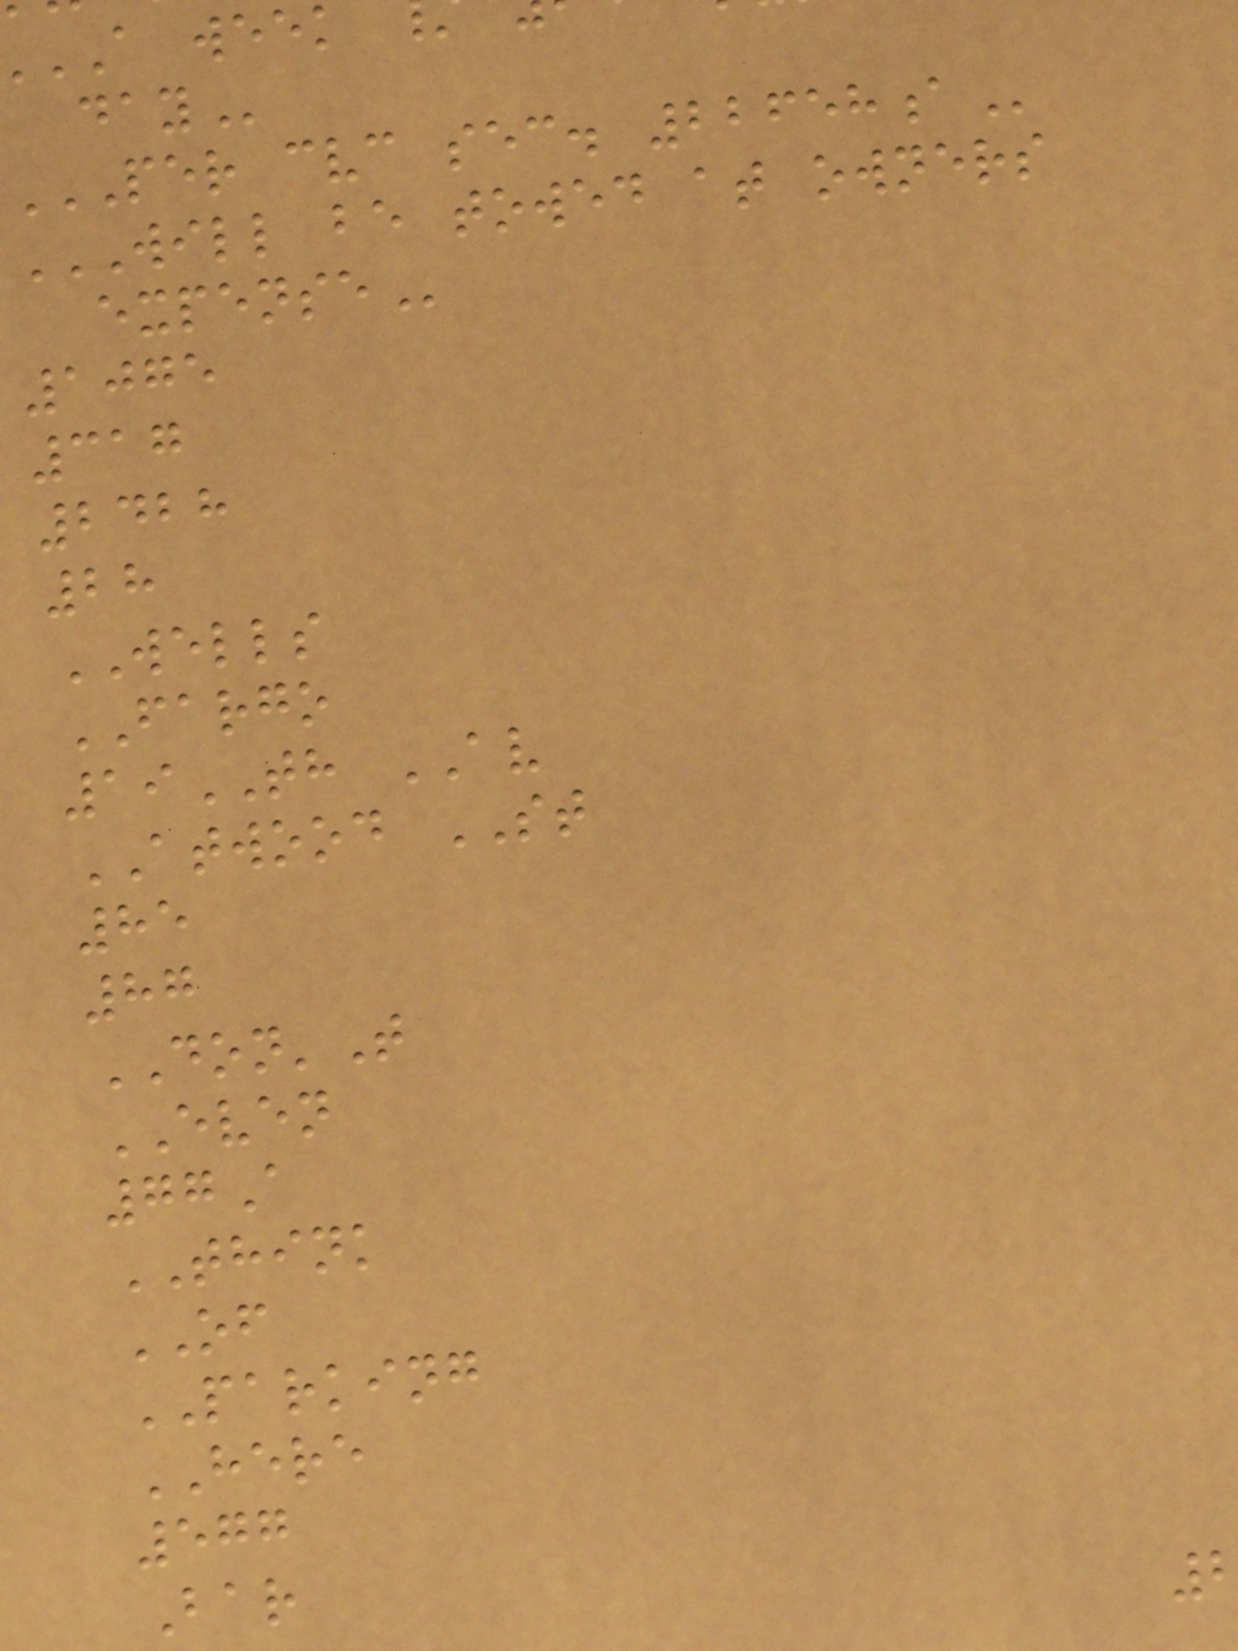A week
PER CVC SEC. 22658A
WILL BE TOWED AT OWNERS
1075
317
2428
28
WELLS
FARGO
19TH AV
ATWOOD ST
85
87
DON'T
EVEN
77A
THINK
OF
PARKING
HERE
577
Bar
